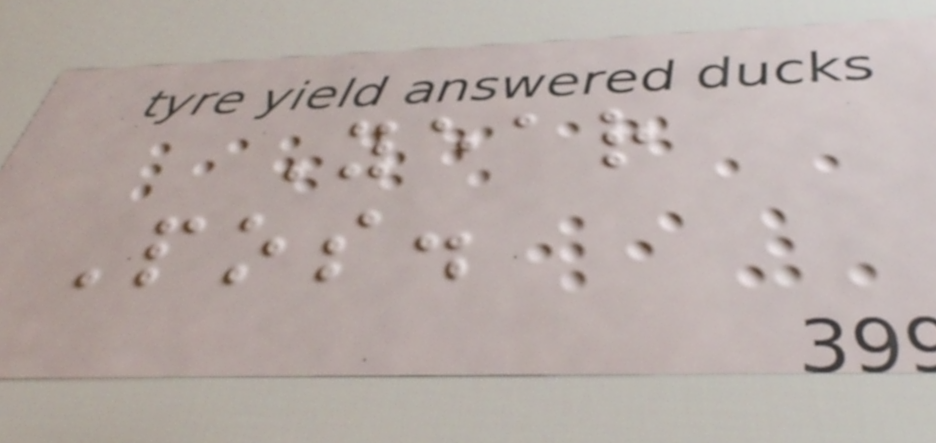Year
Pos.
